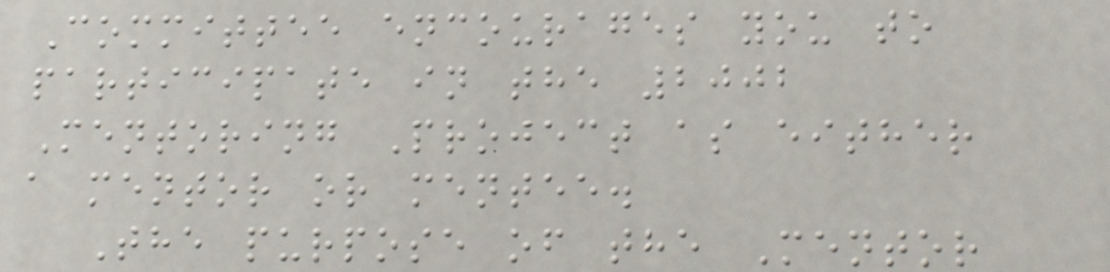Committee encourages you to
participate in the 2002
Mentoring Project as either
a mentor or mentee.
The purpose of the Mentor
